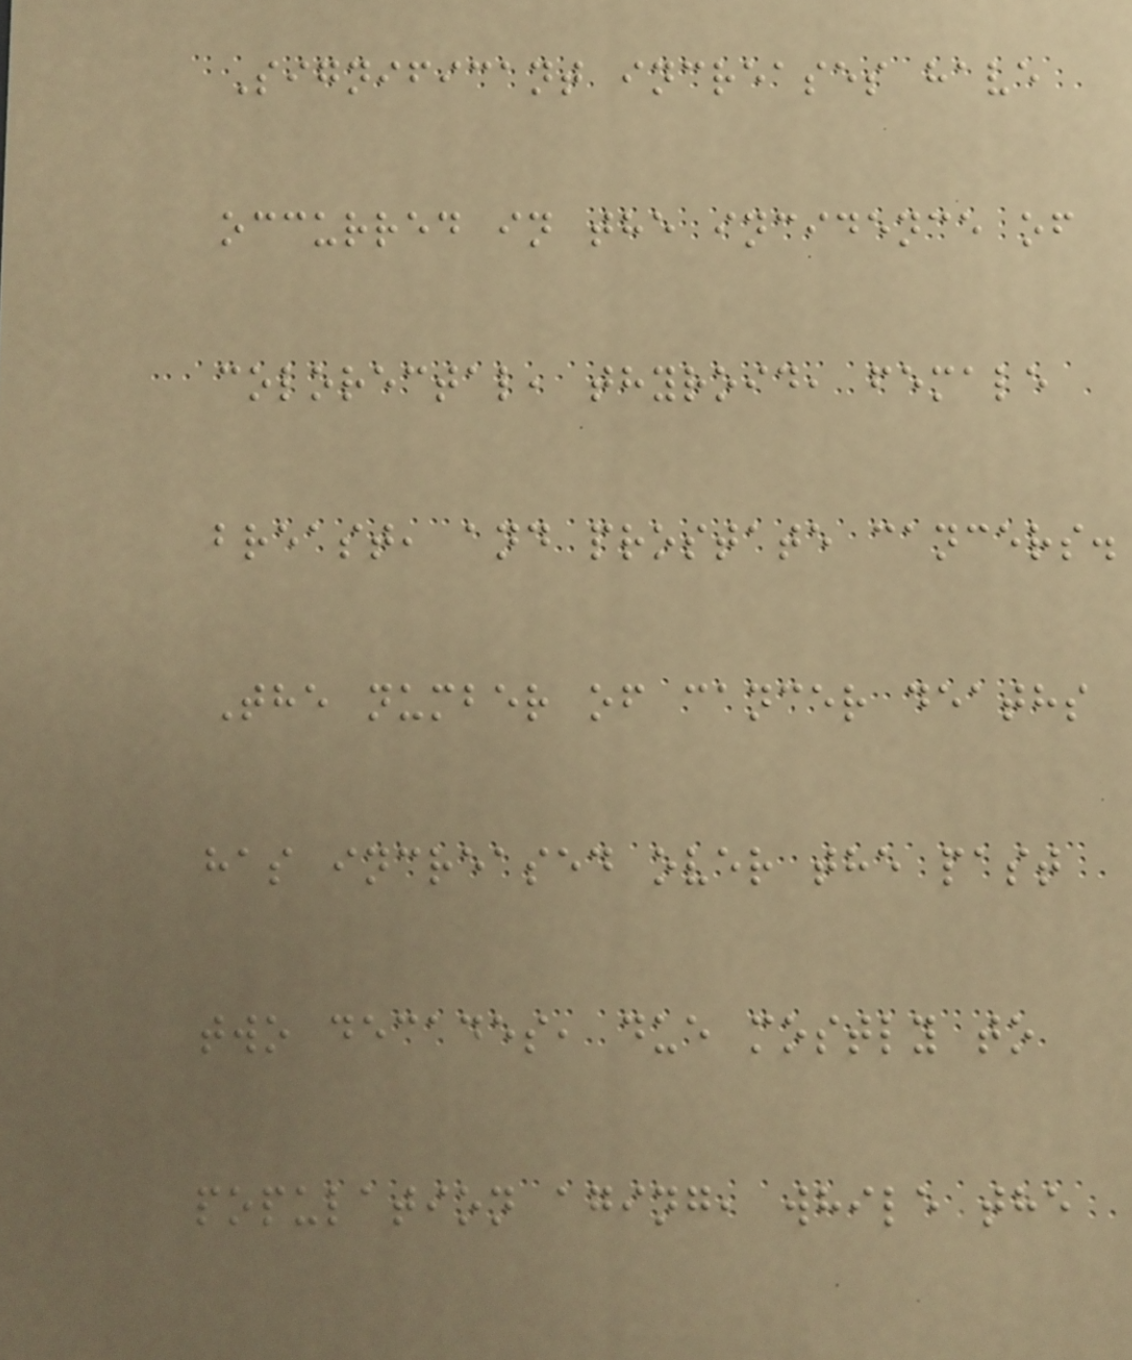Significant increases have
occurred in the incidence of
colorectal, thyroid, female
breast, and prostate cancers.
The number of cancer deaths
has increased over the past
two decades, due mostly to
population aging, while the
